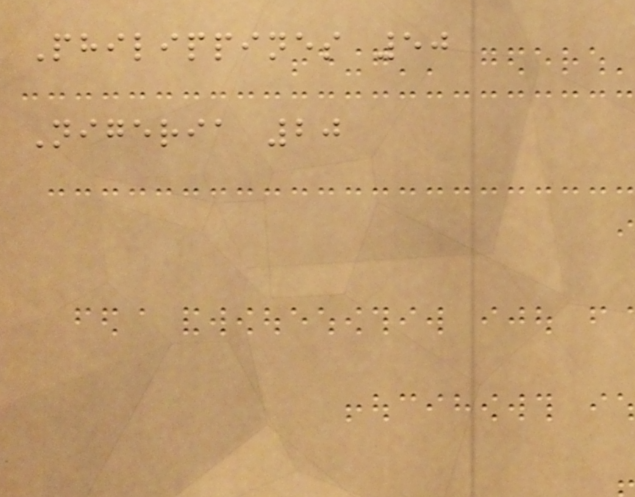Philippines 50
Nigeria 20
